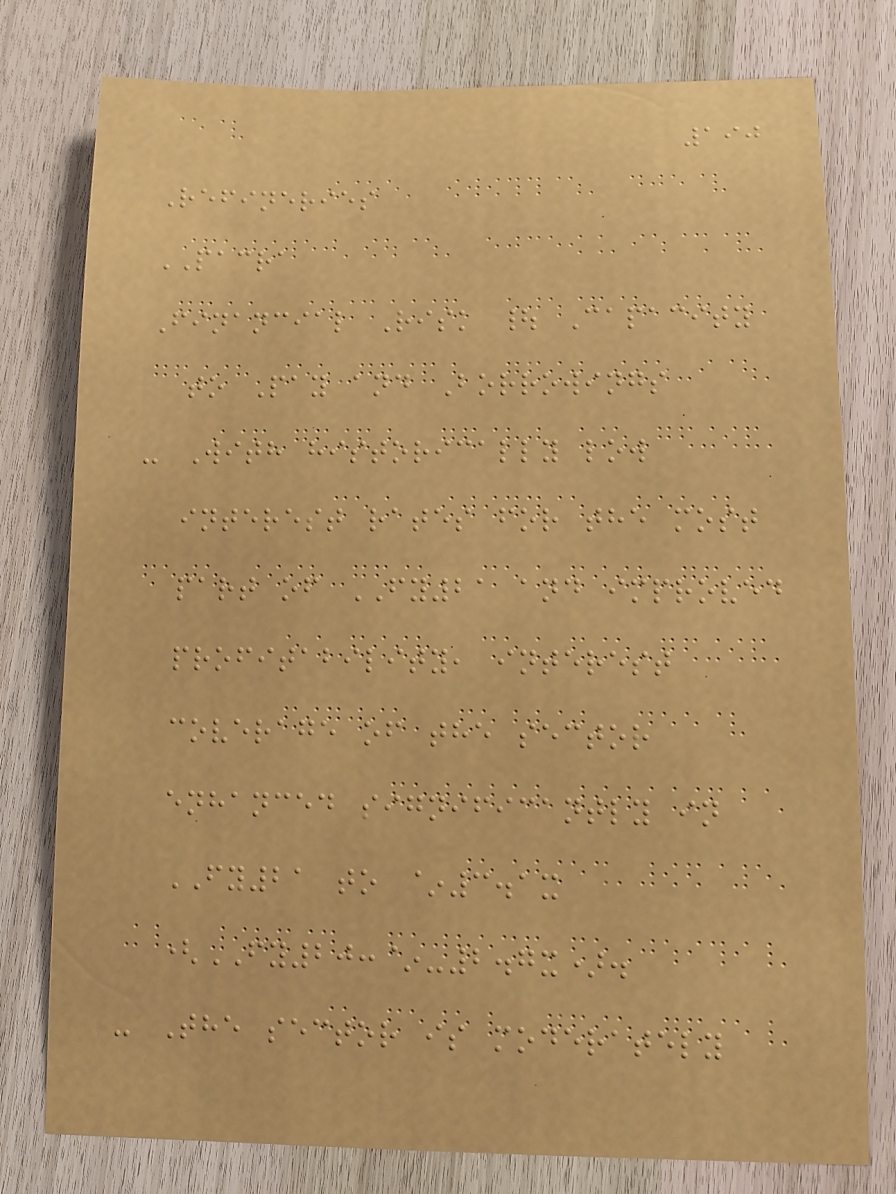190
Refineries
PACRA
Financial Risk | Capacity
to Pay and Borrowings
- With historically low
interest rates for the most
part of FY21 and improved
profitability, interest
coverage of the sector
enhanced significantly in
FY21 to ~3.1x
(FY20:~-2.7x).
- The sector is moderately
